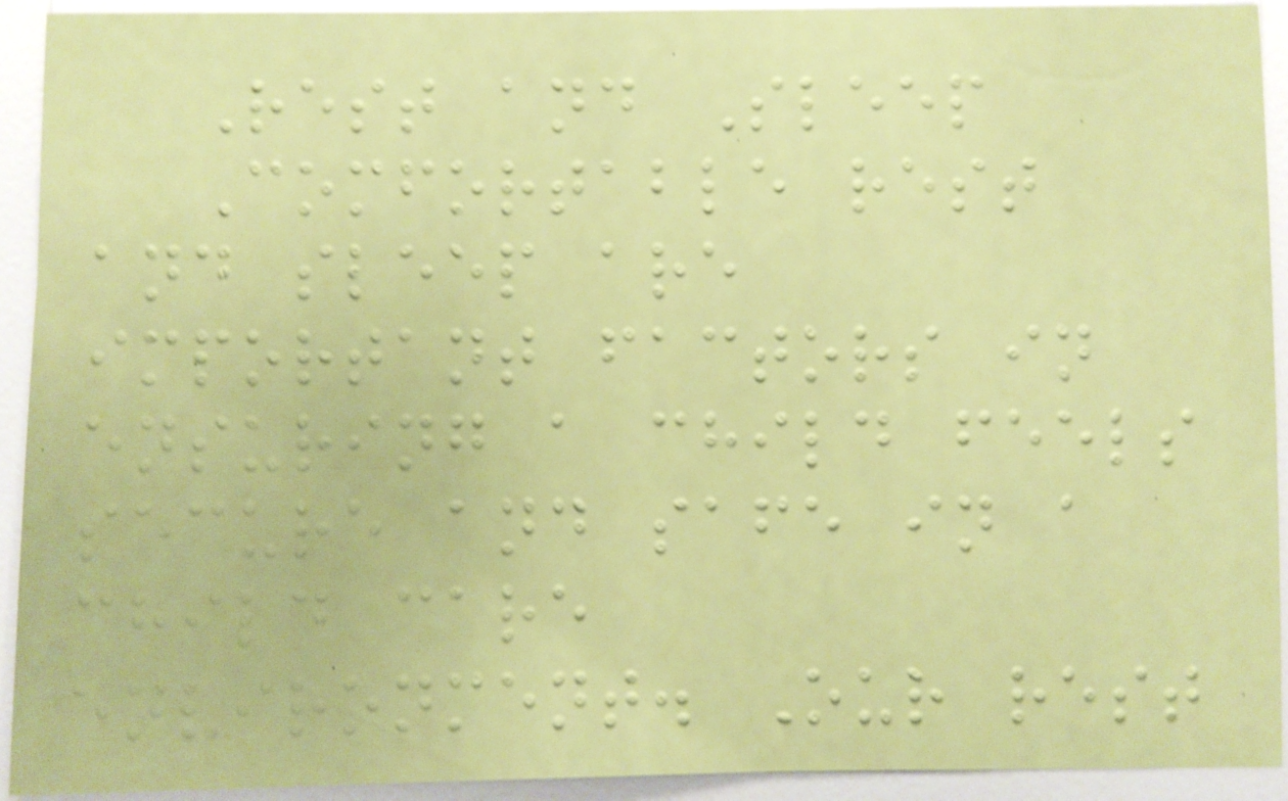Rest and Sleep
Comfortable rest
and sleep are
important factors in
ensuring a child feels
secure and safe in a
child care
environment. Our rest
